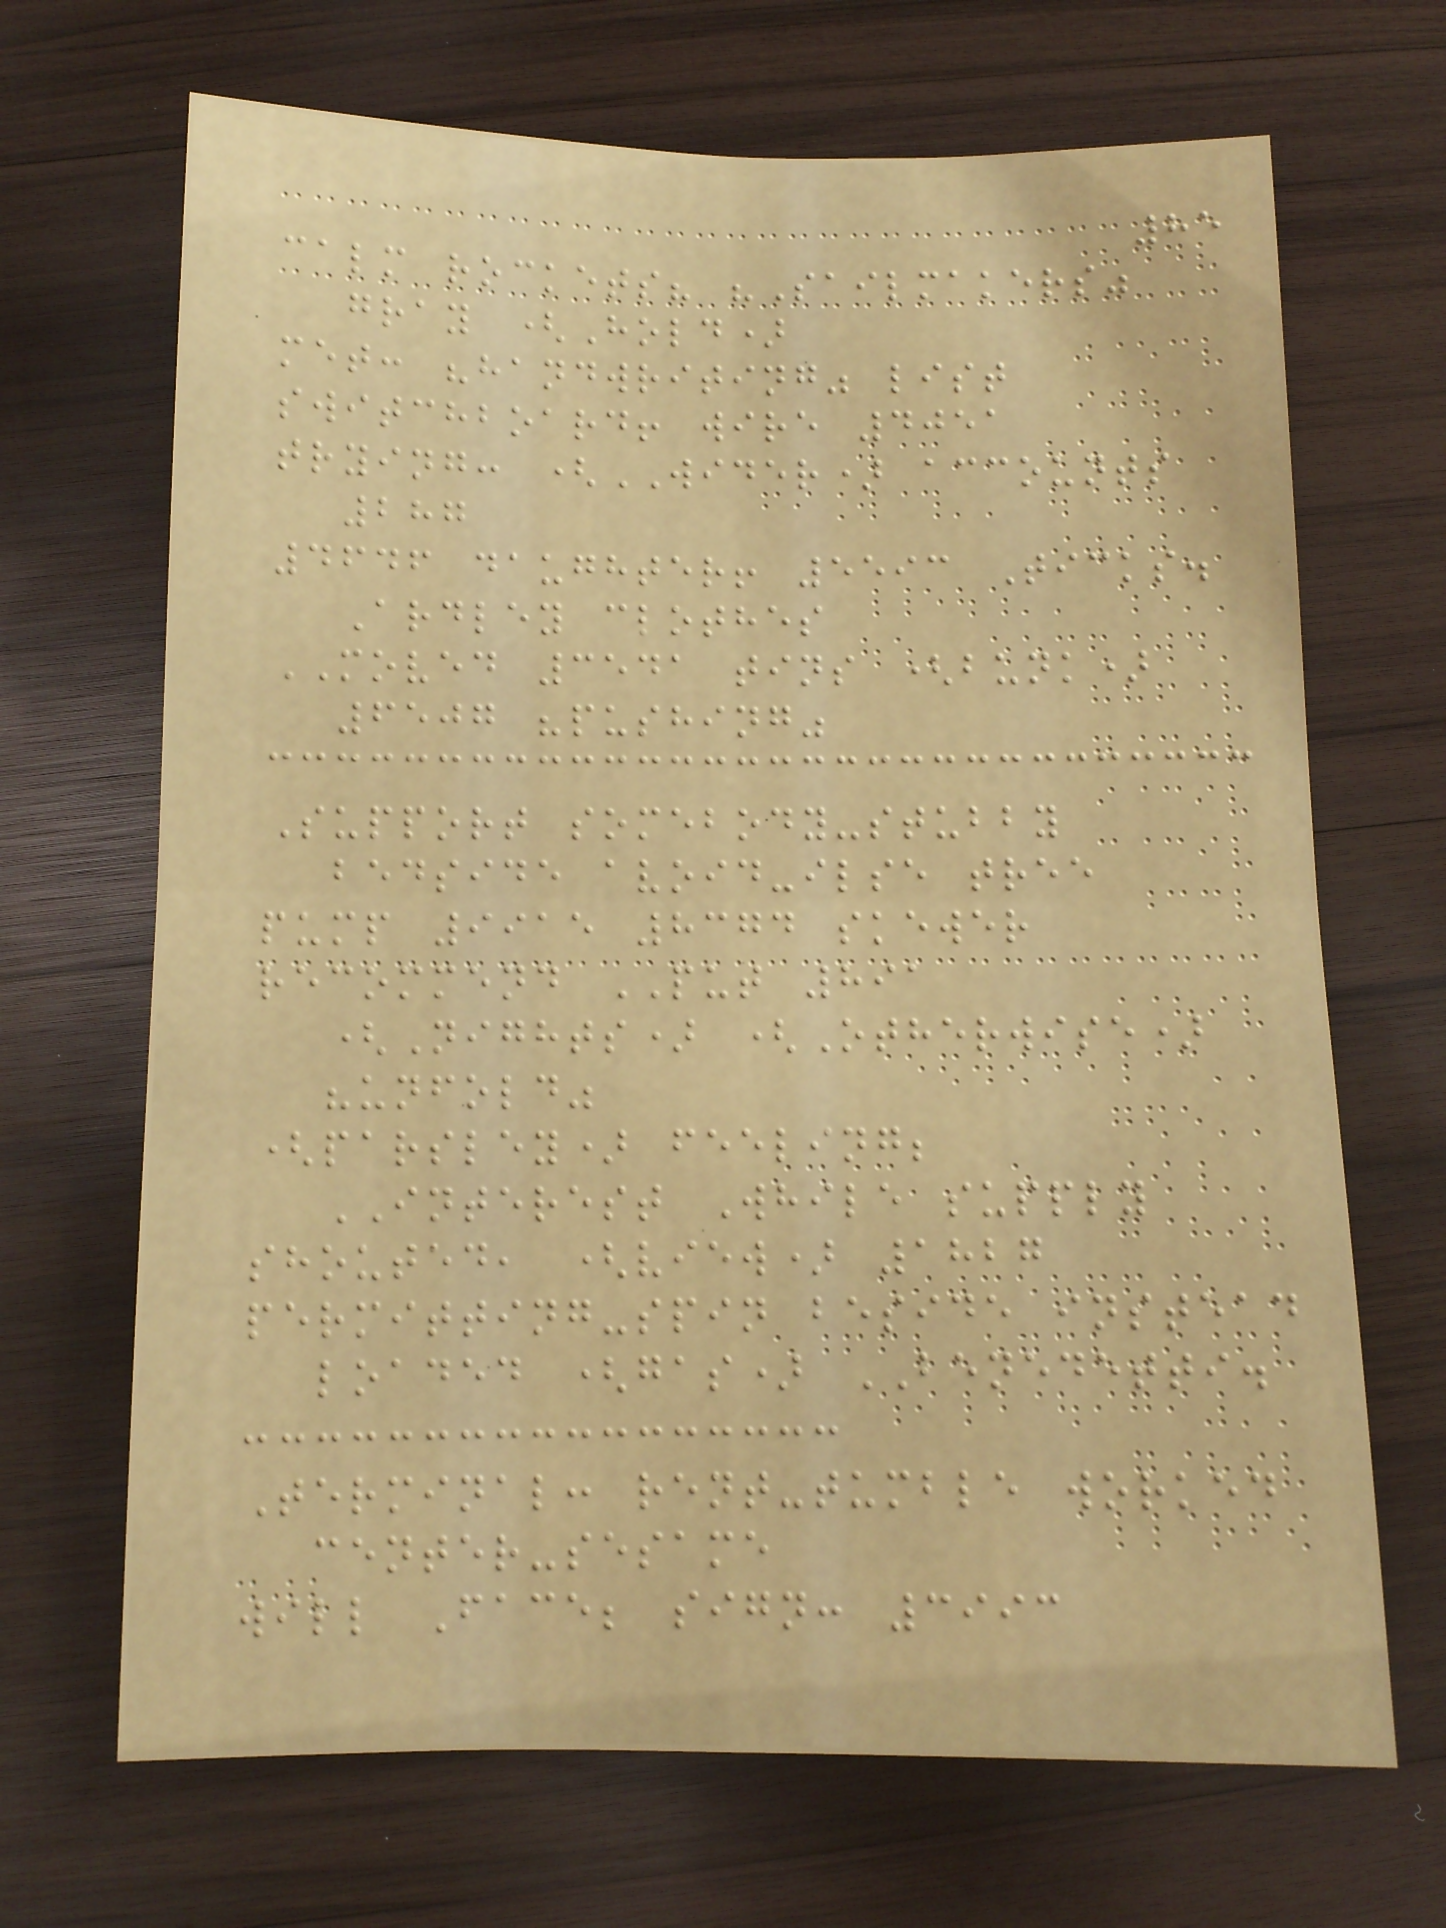85
calm rockets? "Sailmakers"
gray (Hold)
met: "handwriting" list
switchboard! wire 4051
trying: (WIDER) accounts
287
4646 daughter! 5593 Ticks.
Ardley clothes
MOVED 3541 tins (bunk)
6507 "pushing"
Support somebody-stubby
bedside avoid-ilse tree
pump 9915 8374 skewer
recommend PUT 891
(Nights) (Otherwise)
"unfold"
(parsley) feeling;
INTEREST While supply
shouted, (view) 1827
permitting-spin beside instead
loaded (gas) BENEDETTI.
Terminal: rent-tumble worked
center-sesame
will Face; sign: 3993
